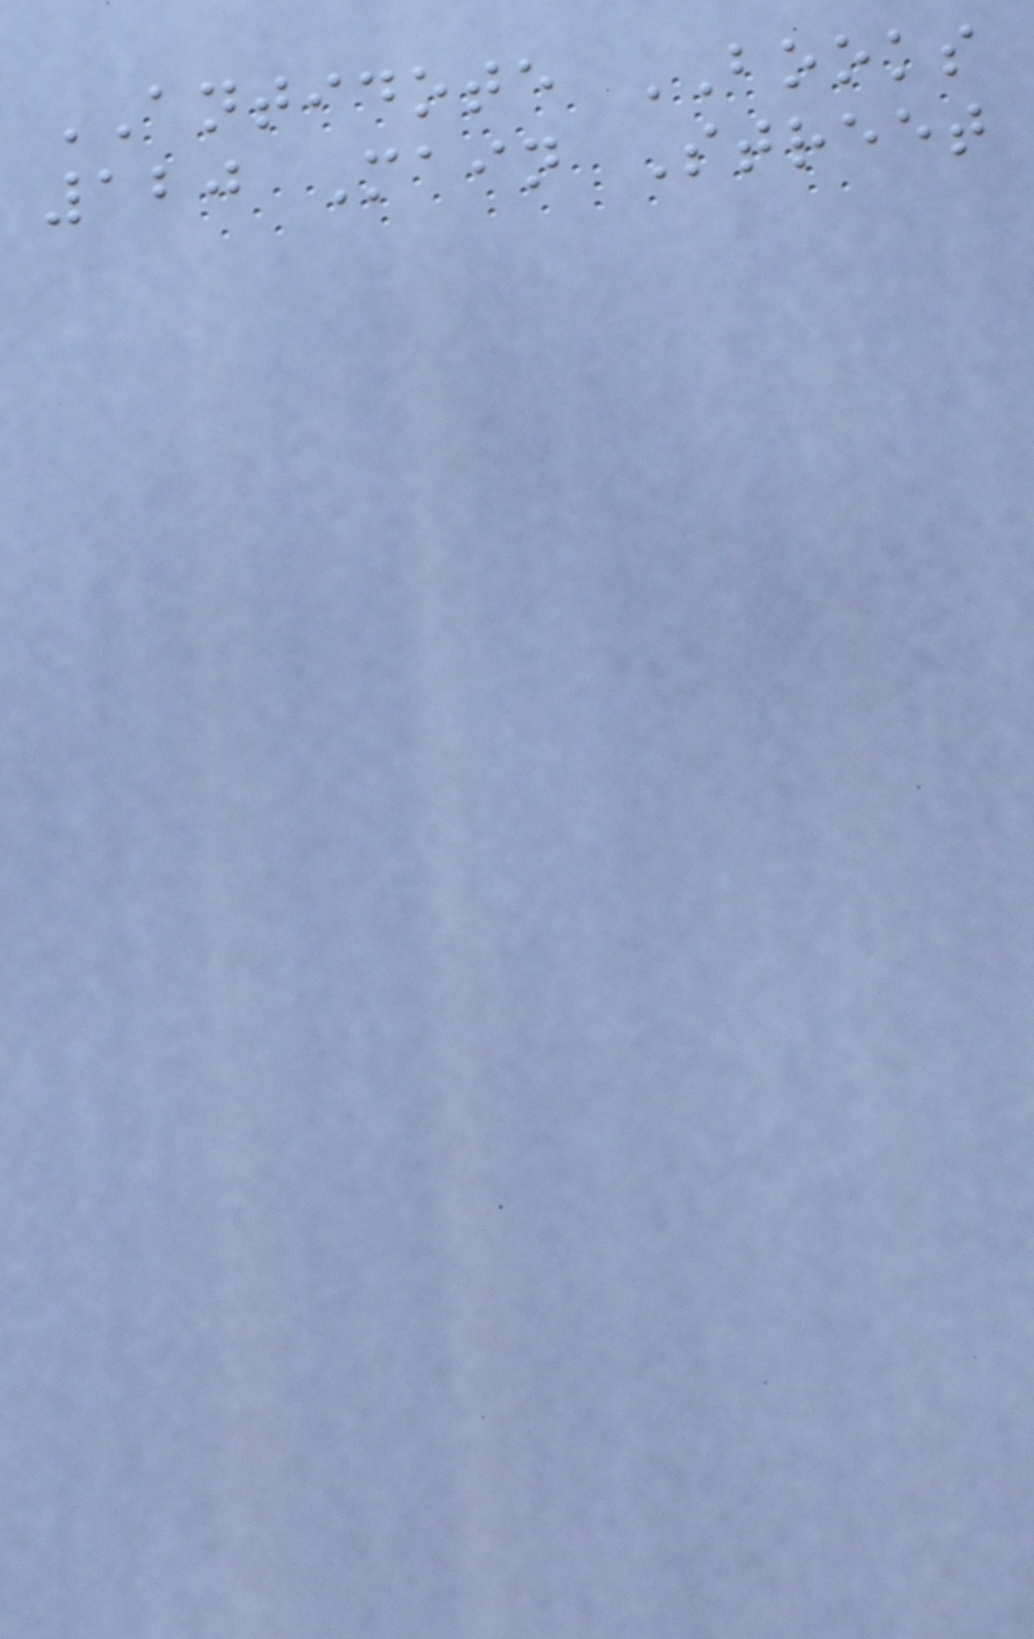ANTIDOTE BOOKS
120 Main Street
